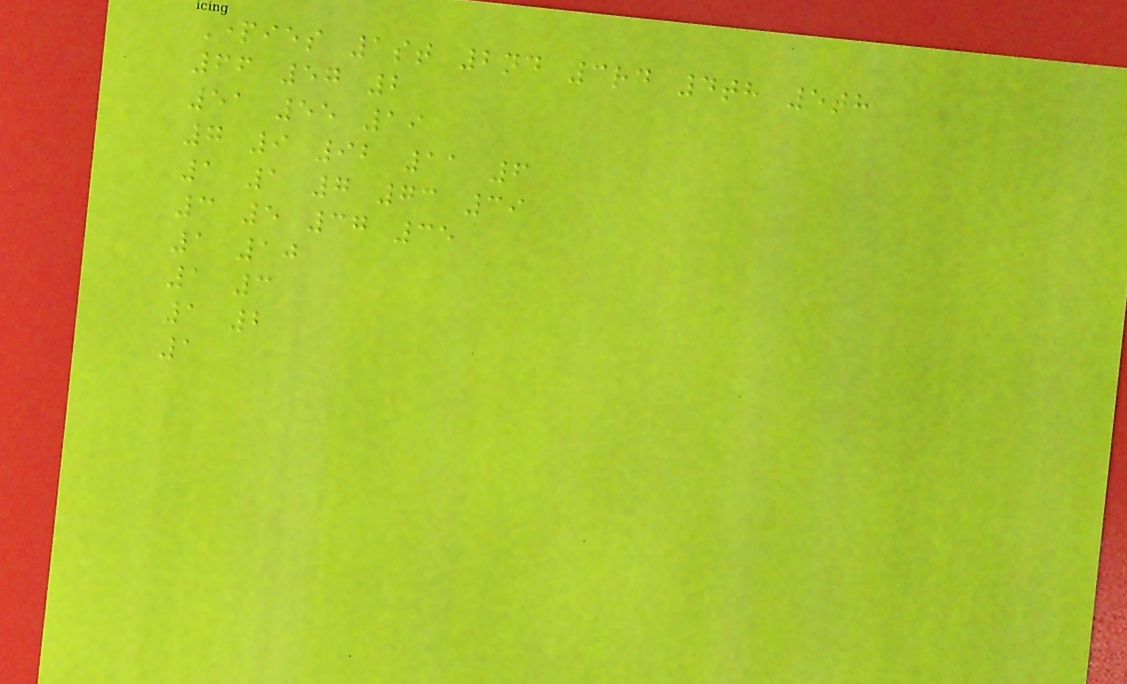Parties 1st 2nd 3rd 4th 5th
66 57 2
51 55 19
7 9 92 11 6
1 1 7 73 39
3 5 37 35
1 10
1 3
1 2
1
